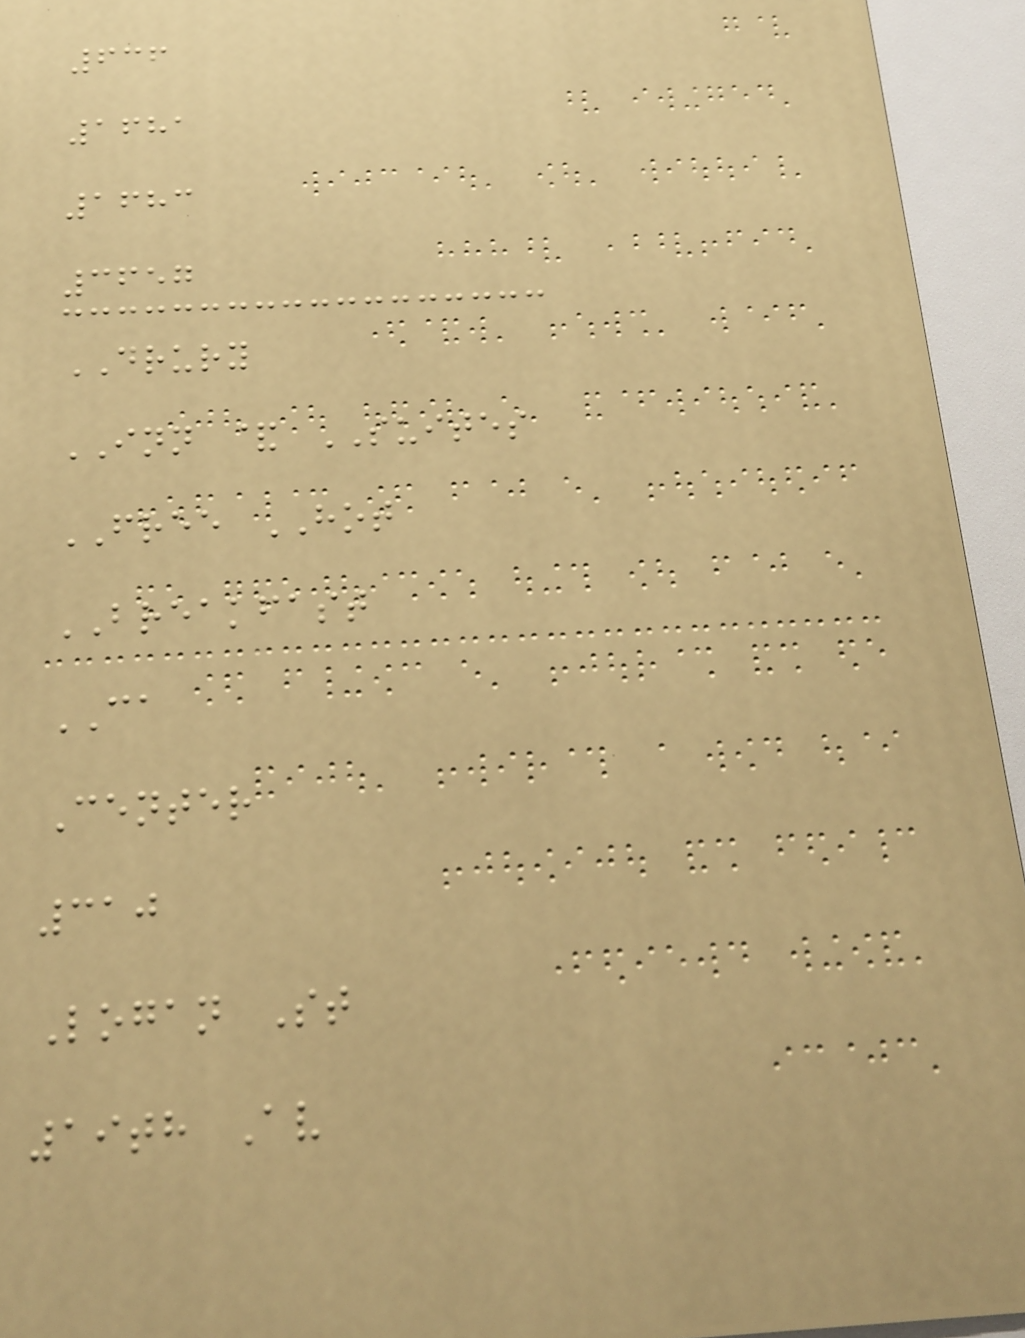636
1681
1683
3657
DRURY
INN & SUITES
FREE HOT
BREAKFAST
CA
Center
310
Logan St
19th Av
